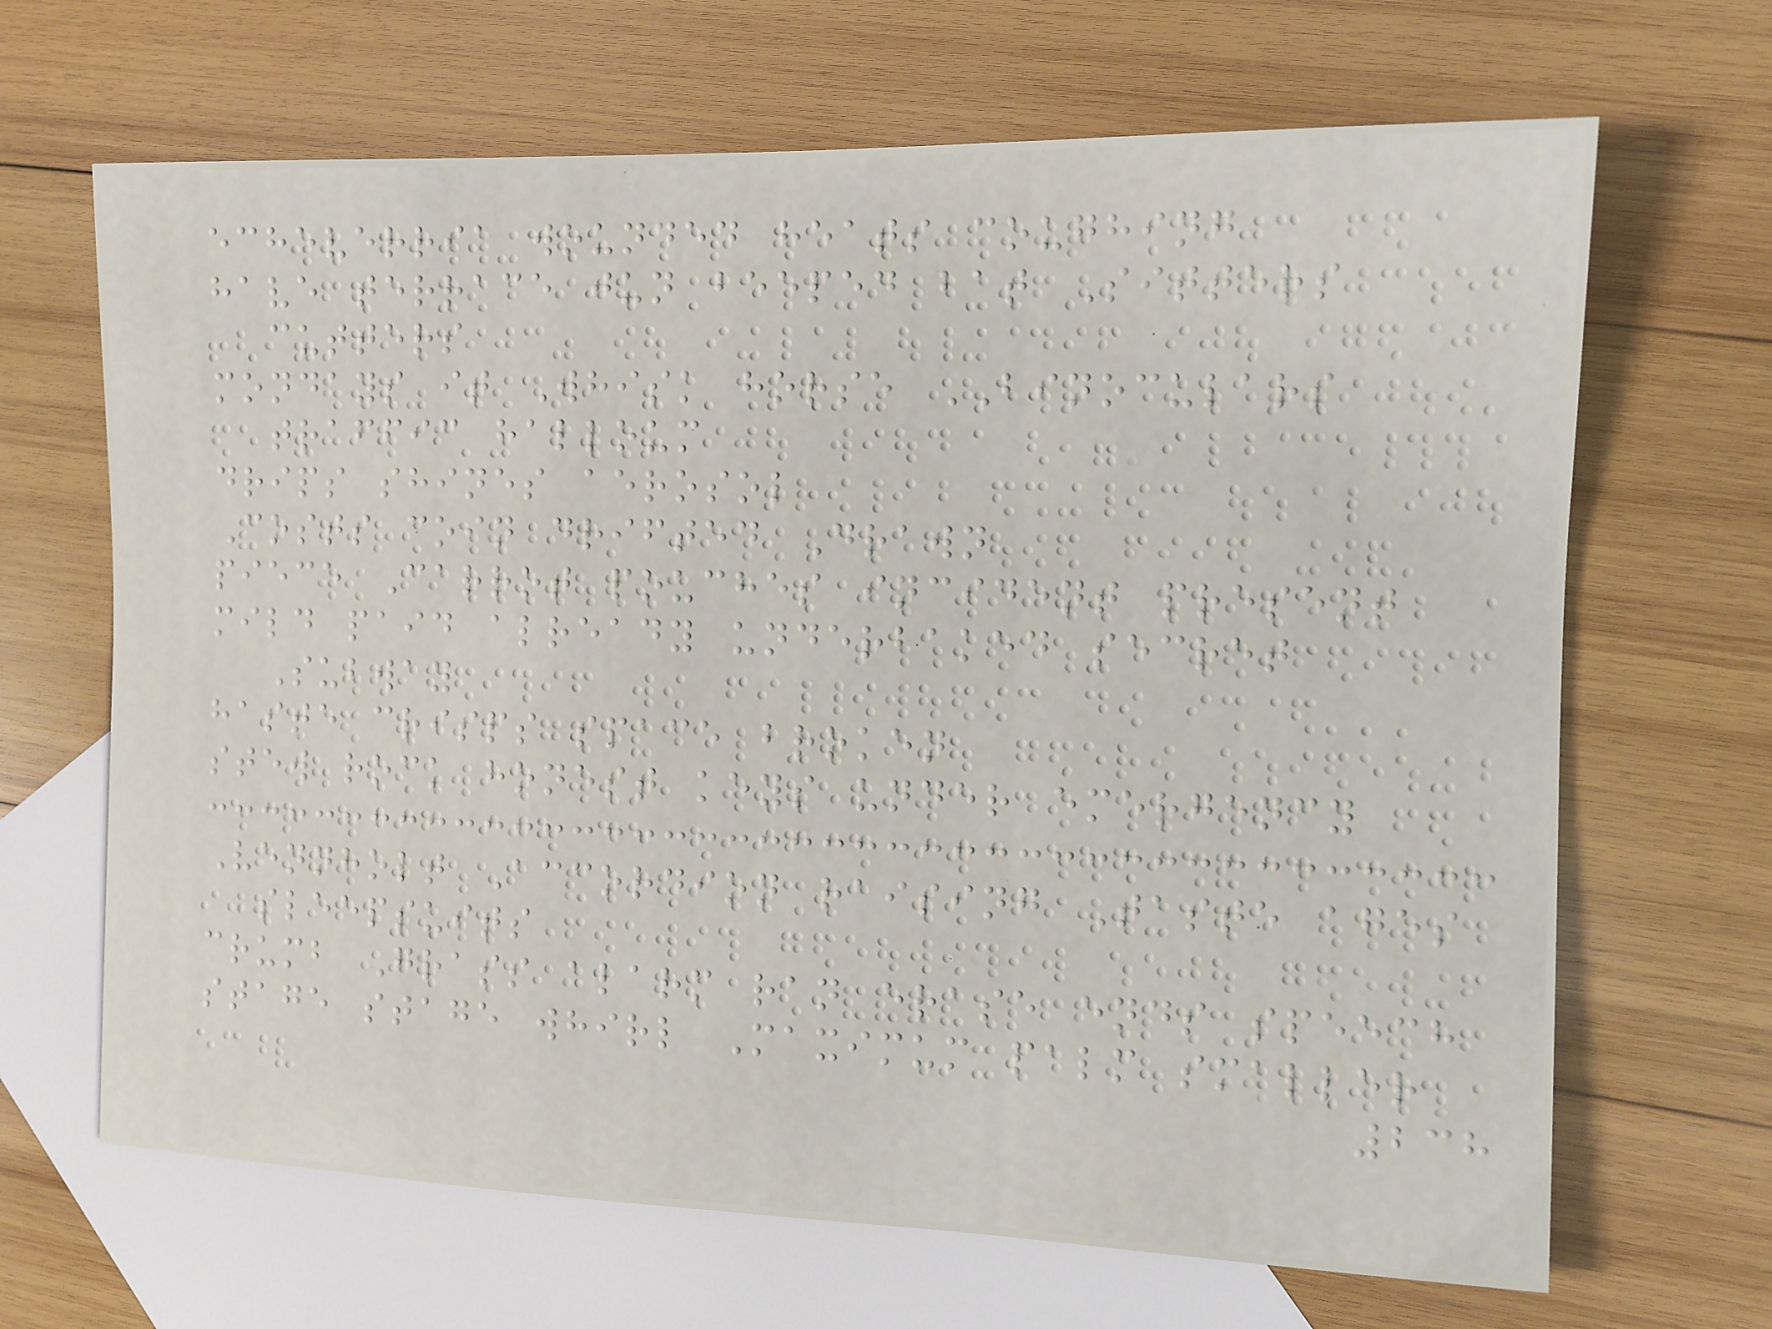echeverria wounded heats coughing
have terrace jun beeped bat Sitters
cutters
mondays it Whisk horse BINOCULARS
traffic halloum
drips shines aerosol
Costs coin drifted Drawn
piece Carrot pouches incident present
mild paid already underbaked secret
Subway
haste crisps space broken
stew rock honest keys under emergency
Vennholt Accordion raising Taste ages
sleepsuits
crumb Grass alarm ran erase ends speech
stage stage whirl Maximum palm smaller
238
